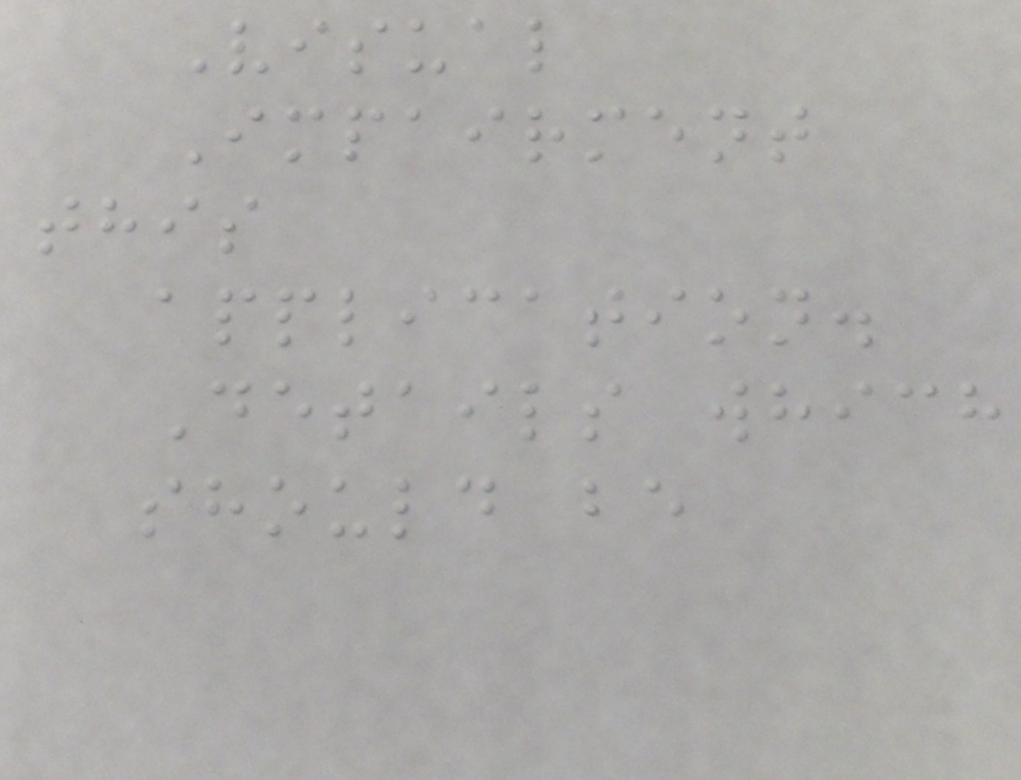Visual
Impairment
this
application.
Details which
should be
